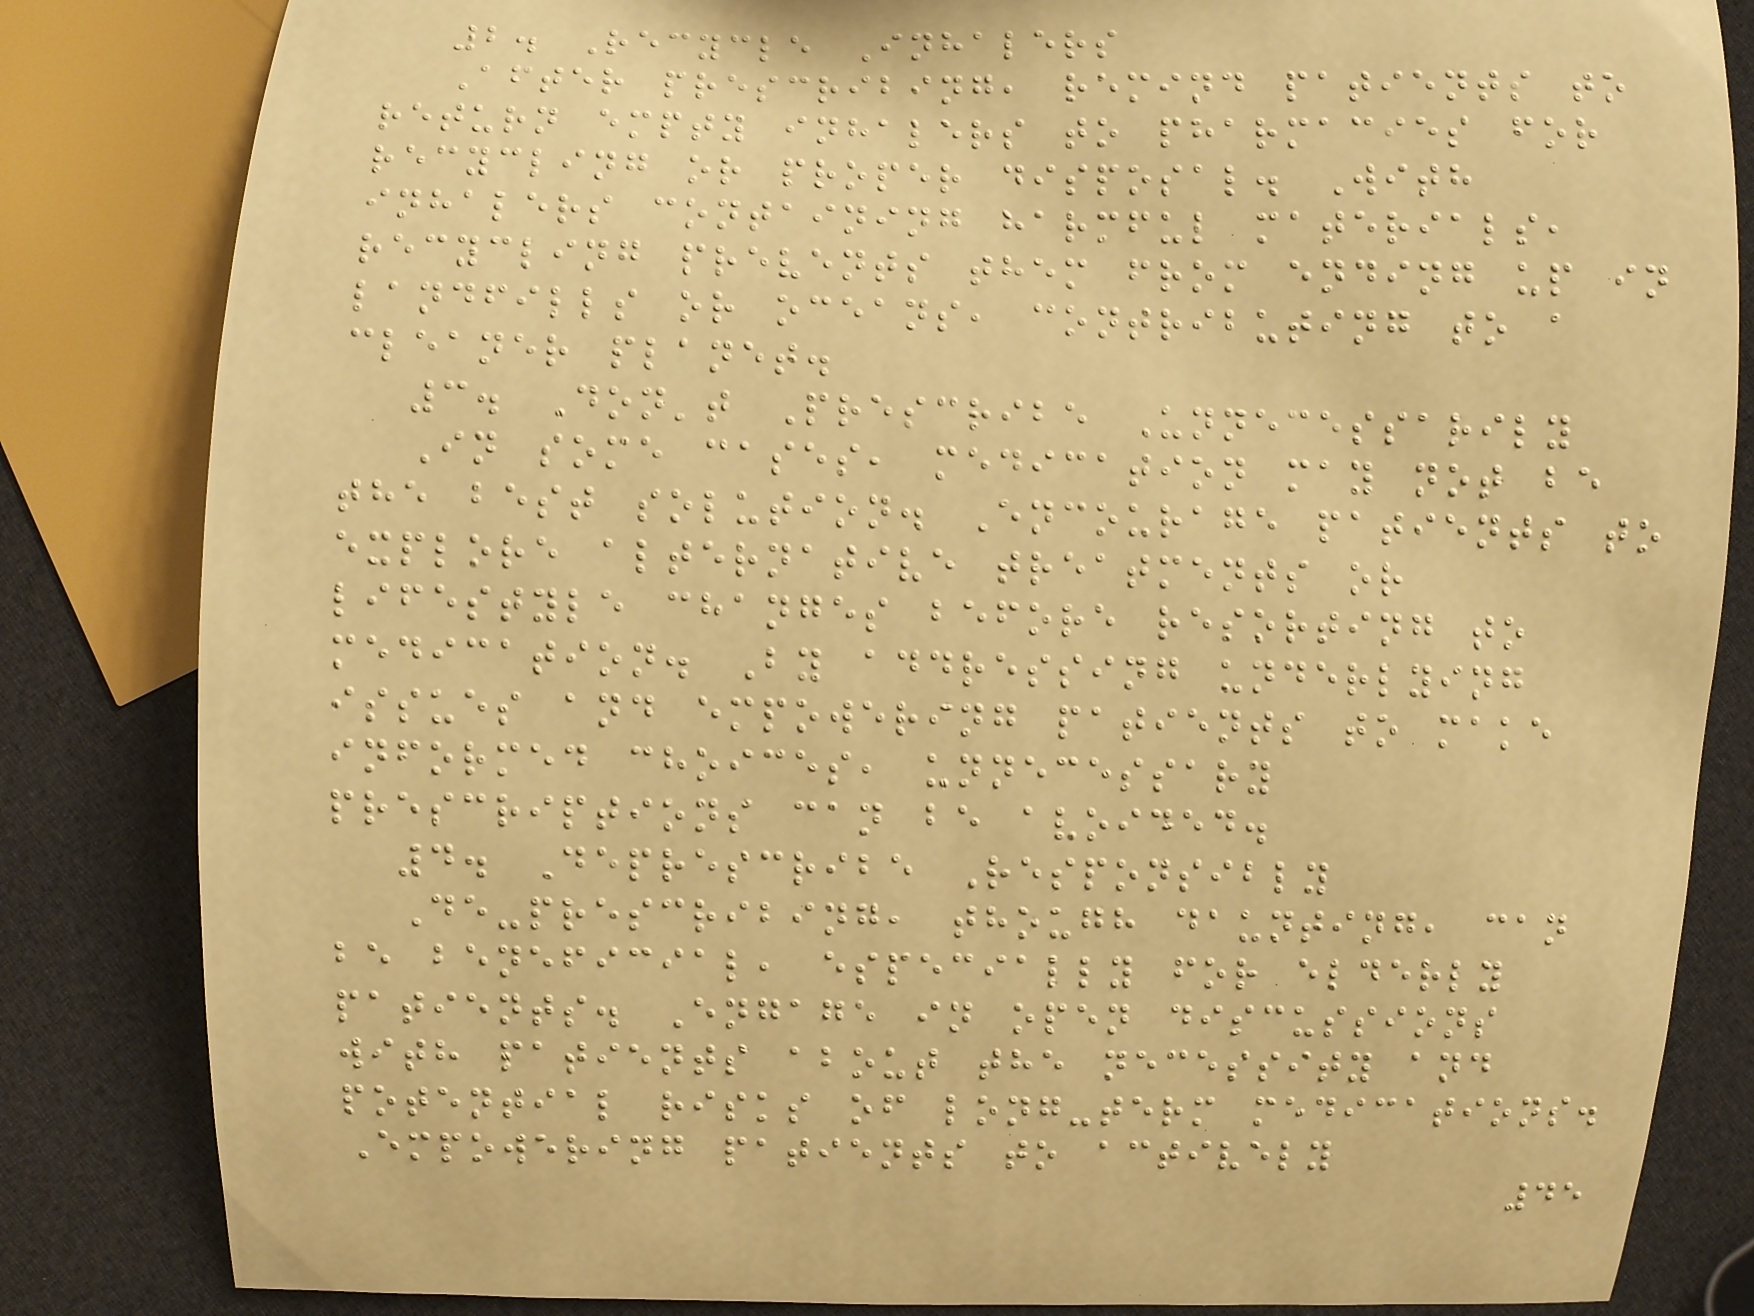2. Recycle Inhalers
After prescribing, remind patients to
return empty inhalers to pharmacies for
recycling or proper disposal. With
inhalers containing harmful materials,
recycling prevents them from ending up in
landfills or oceans, contributing to a
cleaner planet.
3. Don't Prescribe Unnecessarily
In some cases, medication may not be
the best solution. Encourage patients to
explore alternative treatments or
lifestyle changes before resorting to
medication. By addressing underlying
issues and empowering patients to make
informed choices, unnecessary
prescriptions can be avoided.
4. Deprescribe Responsibly
De-prescribing, though daunting, can
be beneficial, especially for elderly
patients. Engage in open discussions
with patients about the necessity and
potential risks of long-term medications.
Empowering patients to actively
45
